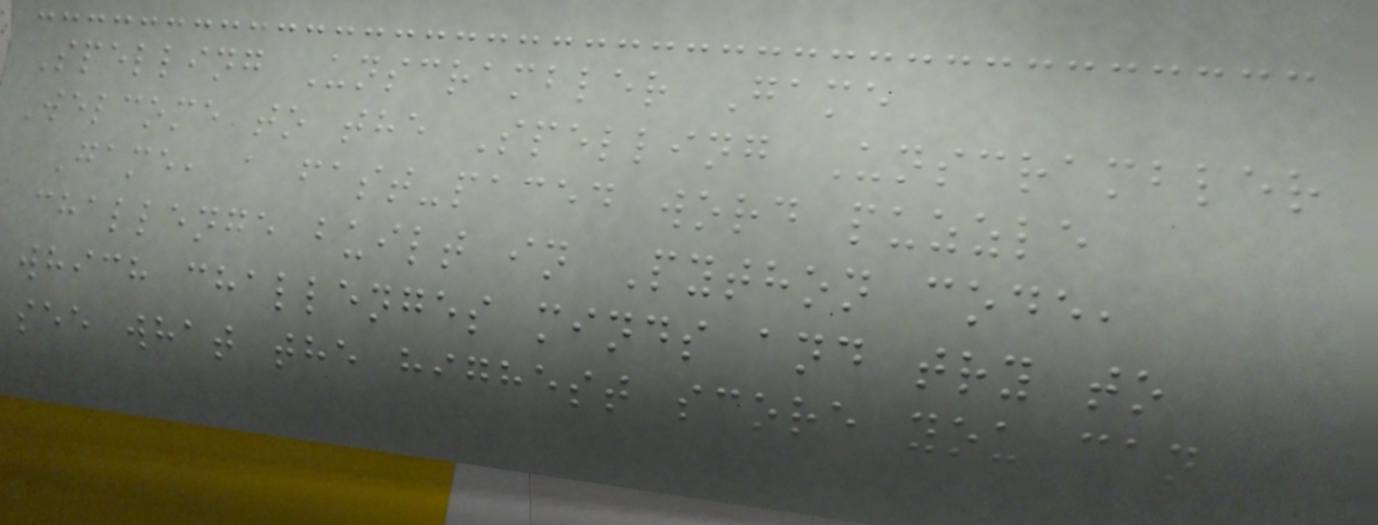Spelling Unscrambler Game
Welcome to the Spelling Unscrambler
Game, a fast-paced word puzzle
challenge built in Python code,
which challenges minds and try to
see what the highest score you can
